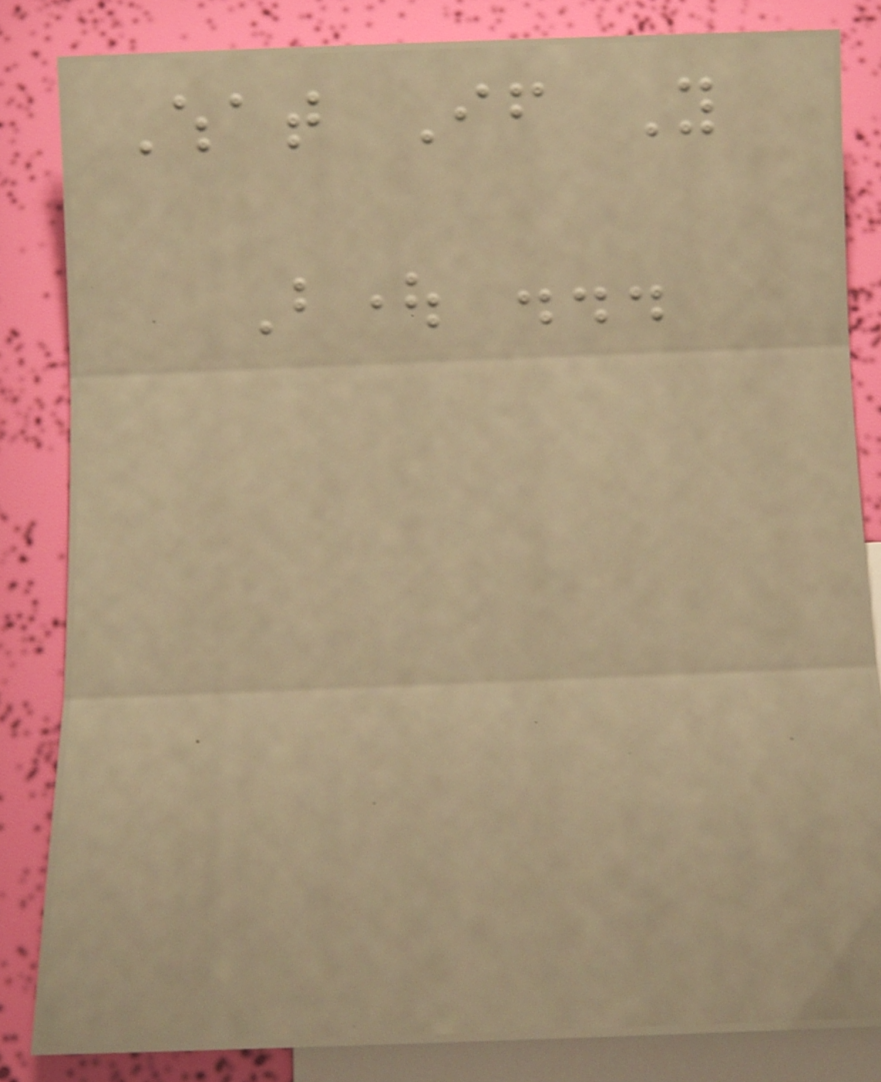What If You
Bought ...
